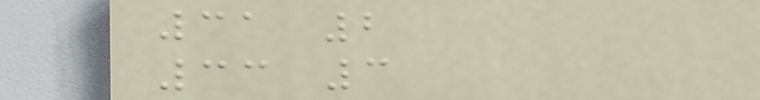31 2
33 3
